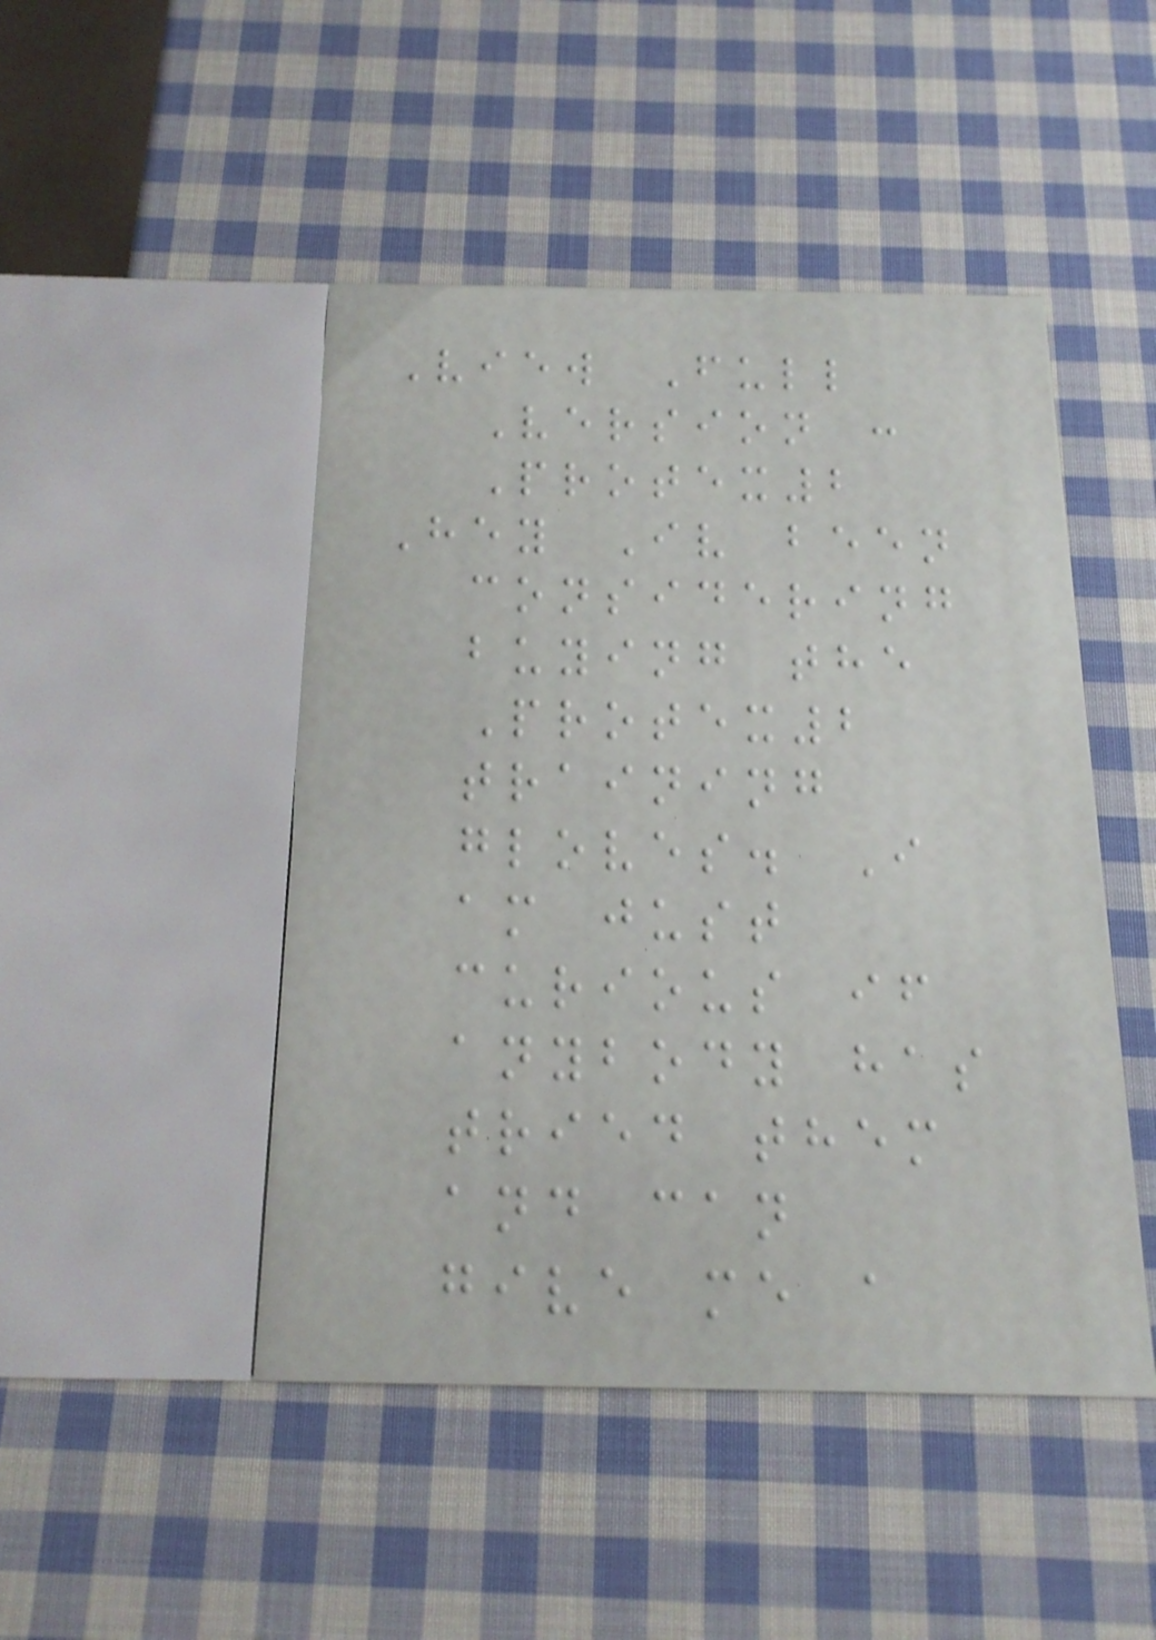View Full
Version :
Protex2
Hey Iv been
considering
buying the
Protex2
training
gloves. I
am just
curious if
anybody has
tried them
and can
give me a
